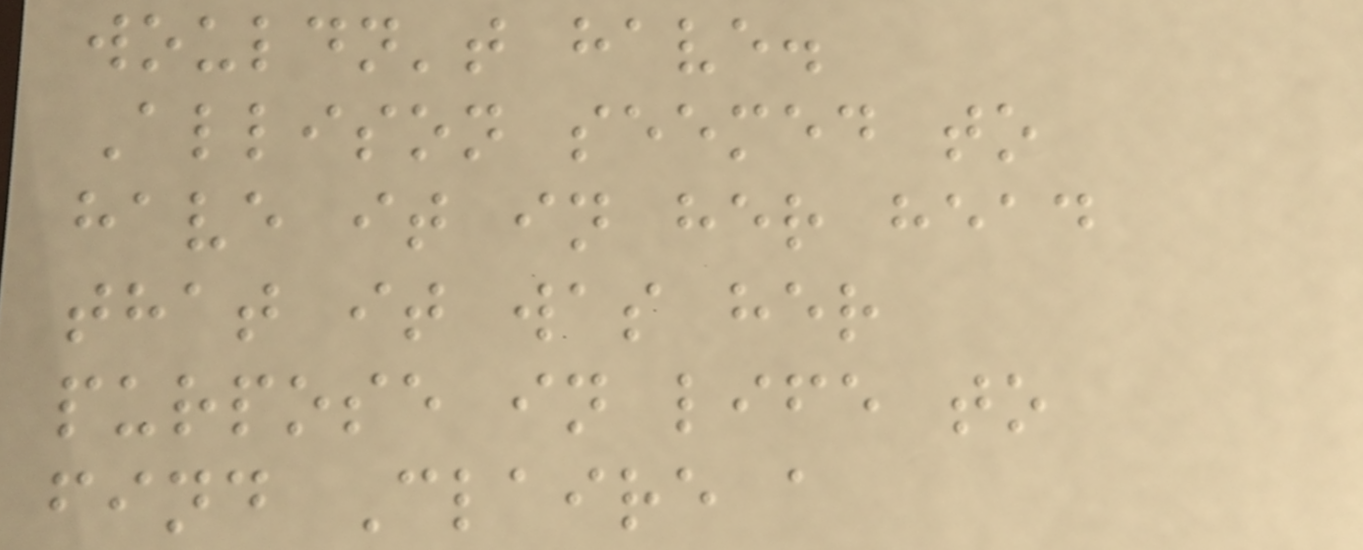wouldn't have.
Allison seemed to
have it in her head
that it was her
purpose in life to
find Claire a
